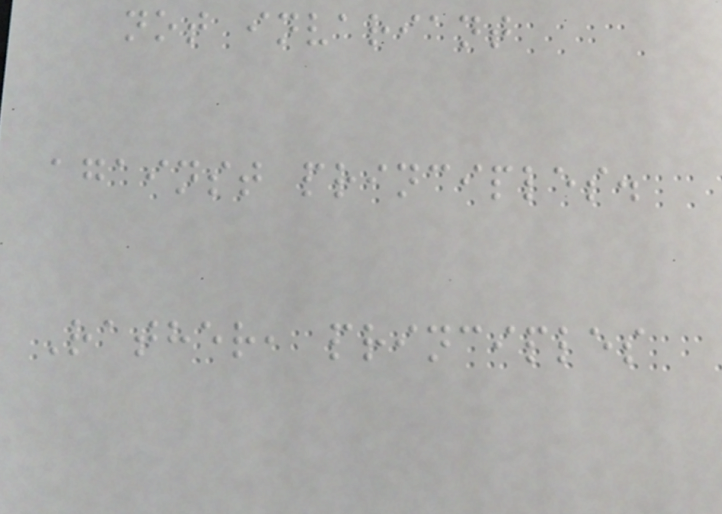not invariant
against principles.
Rather, principles
